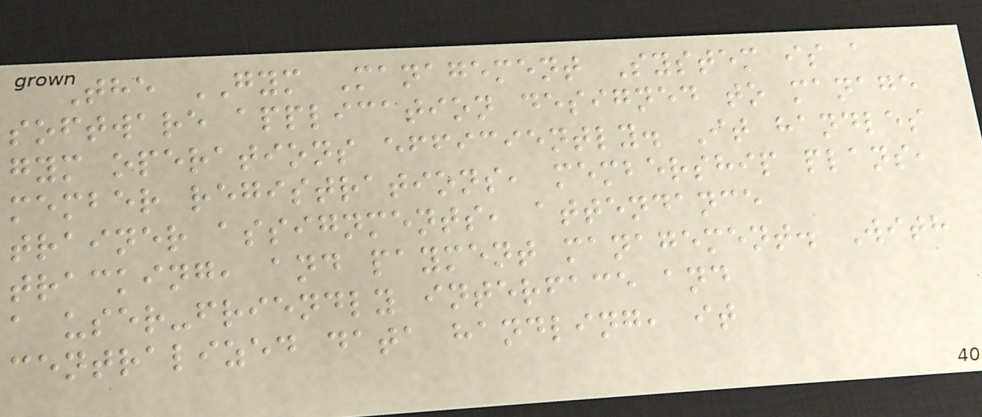The GYM Management System is a
software application designed to manage
gym operations efficiently. It handles
member registrations, membership plans,
trainer assignments, attendance
tracking, and payment management. With
a user-friendly interface and
centralized data handling, it
